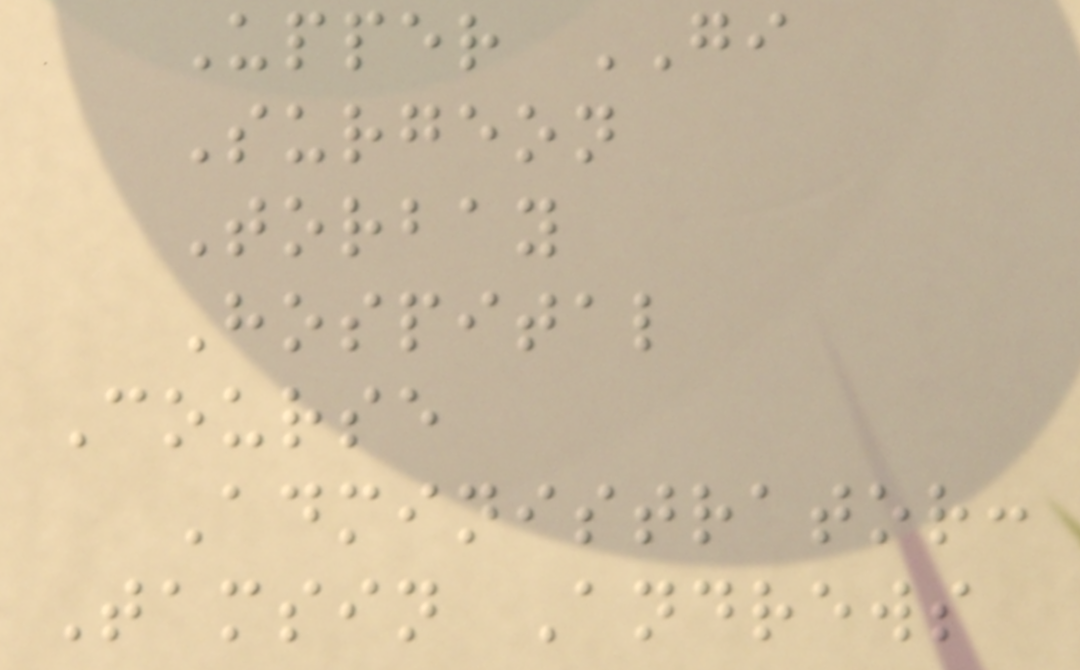Upper GI
Surgeon
Torbay
Hospital
Course
Administrator:
Tamsin Andrews
